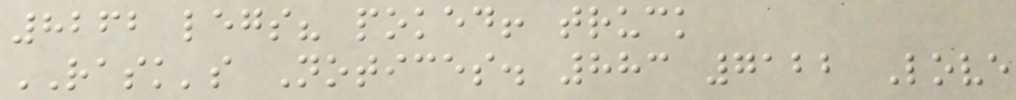8262 legs? poked! truck
RASK's Notices. 883 7122 Love
